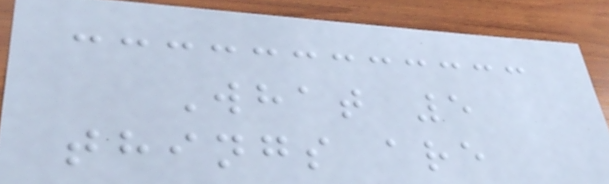What 5
things are
